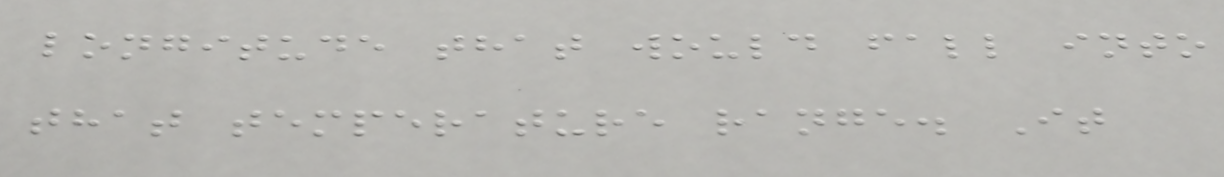longitude that would fall into
that temperature range. It
